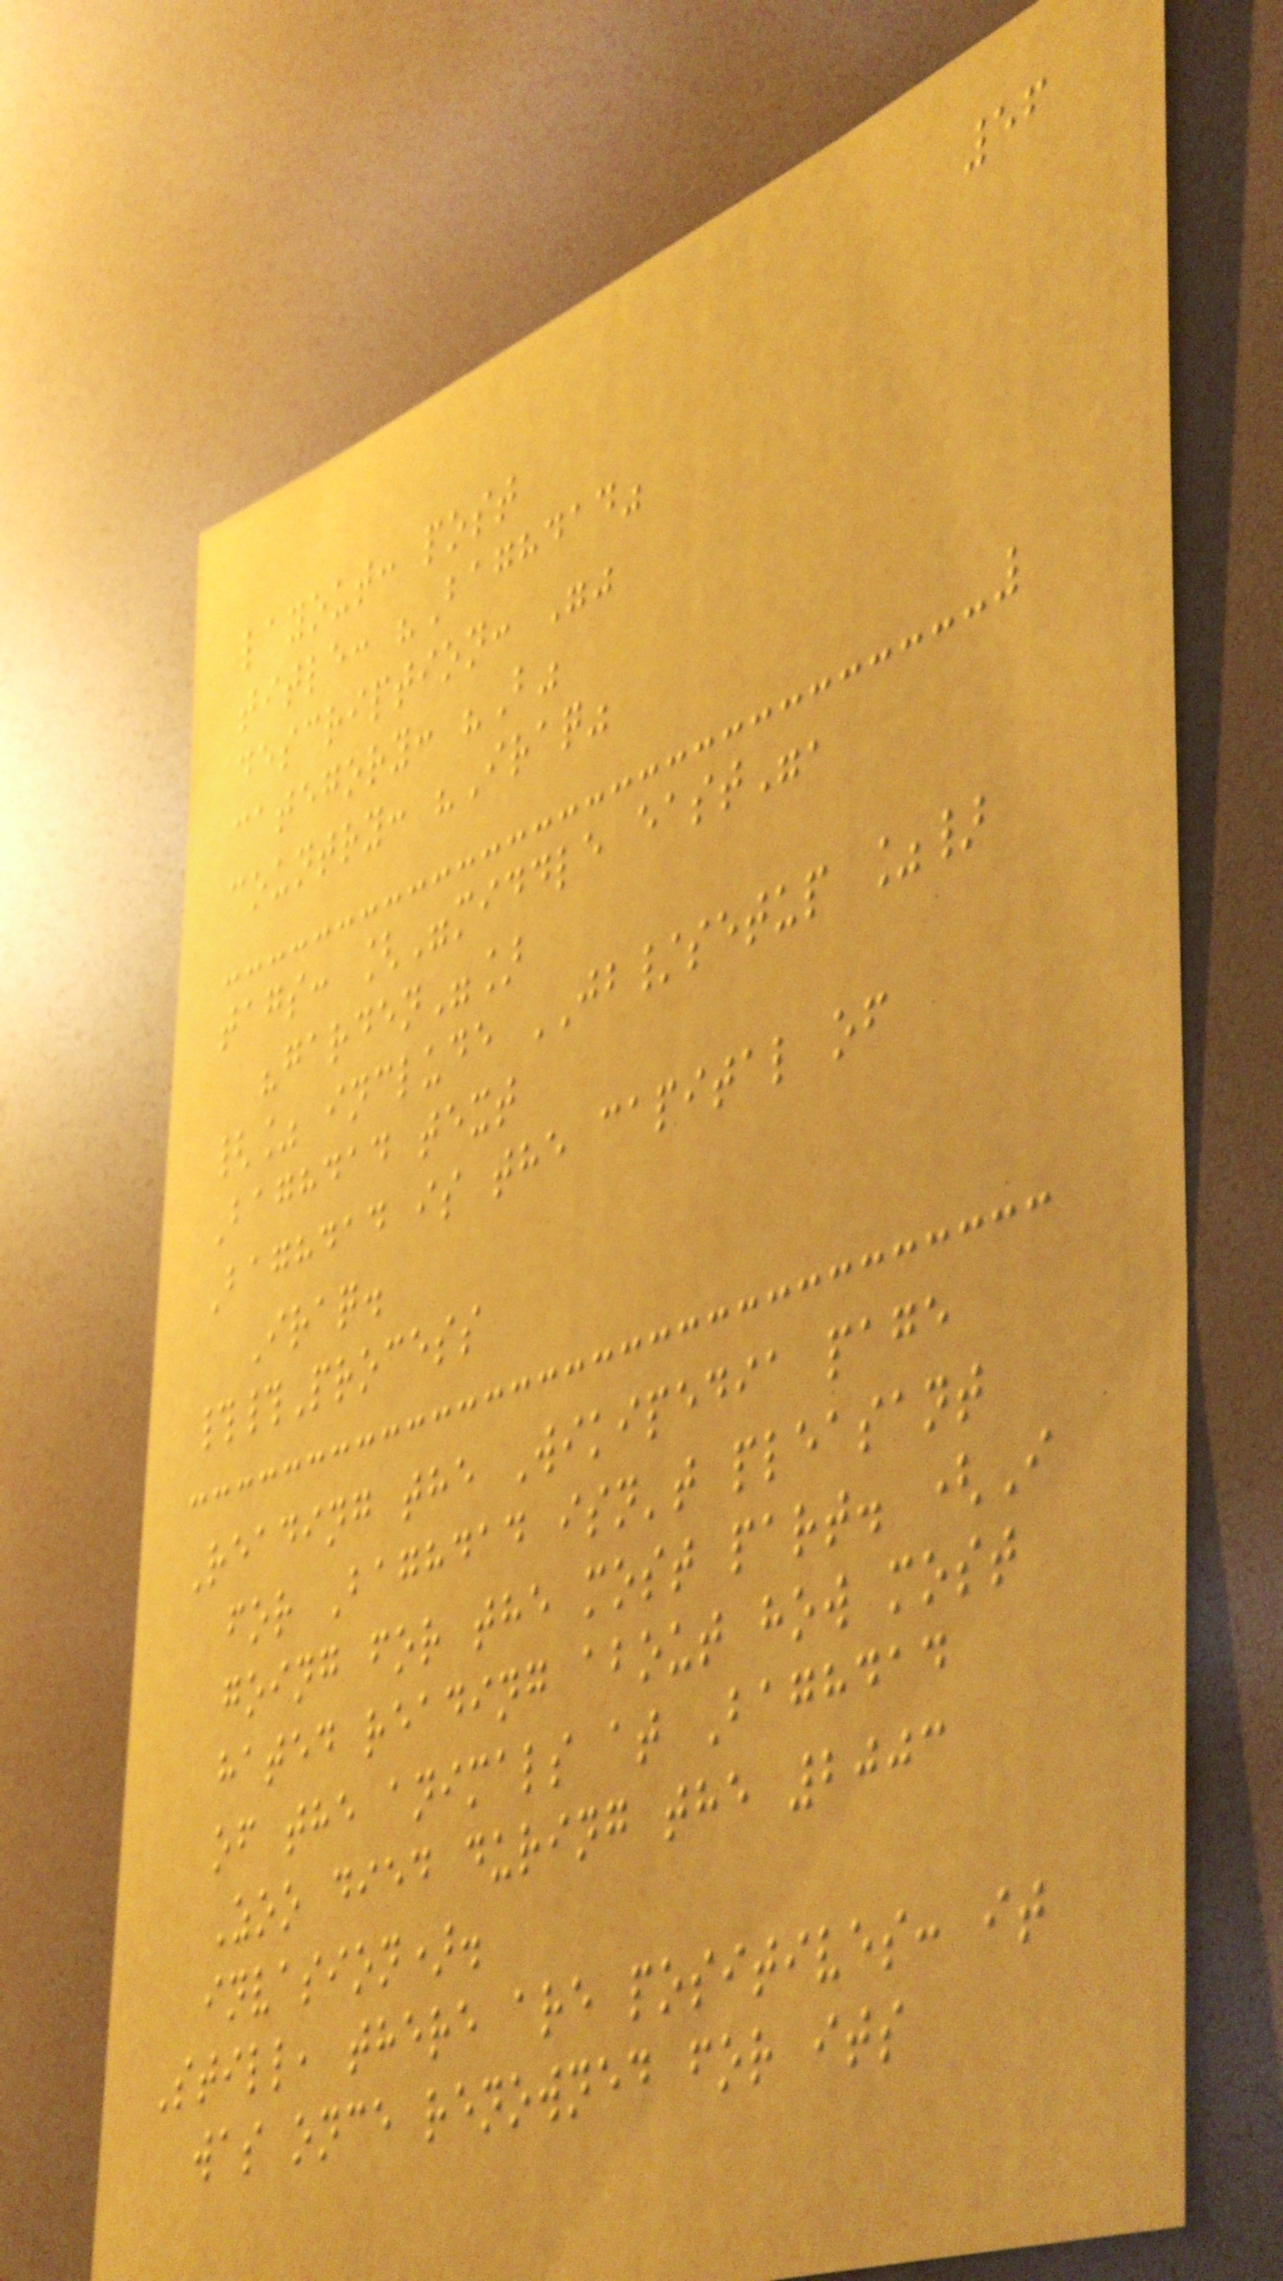56
layout: post
title: "Baghdad"
description: ""
category: "B"
country: "Iraq"
tags: ["middle east",
"garden"]
{% include JB/setup %}
Baghdad text
Baghdad is the capital of
Iraq.
##Process
Reading the Wikipedia page
for Baghdad isn't pleasant
going for the most part. (I
hated reading about how most
of the animals at Baghdad
Zoo died during the 2003
invasion).
Still, there are positives: it
was once renowned for its
